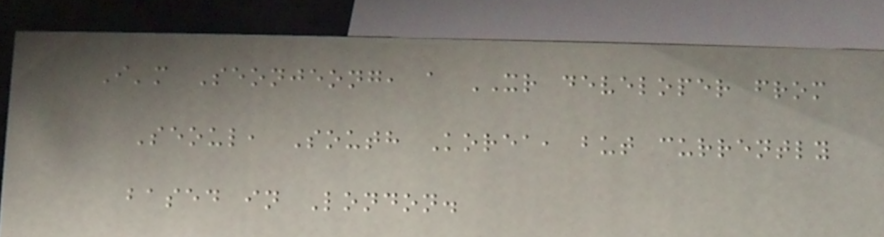I'm Seonjeong, a XR developer from
Seoul, South Korea, but currently
based in London.
